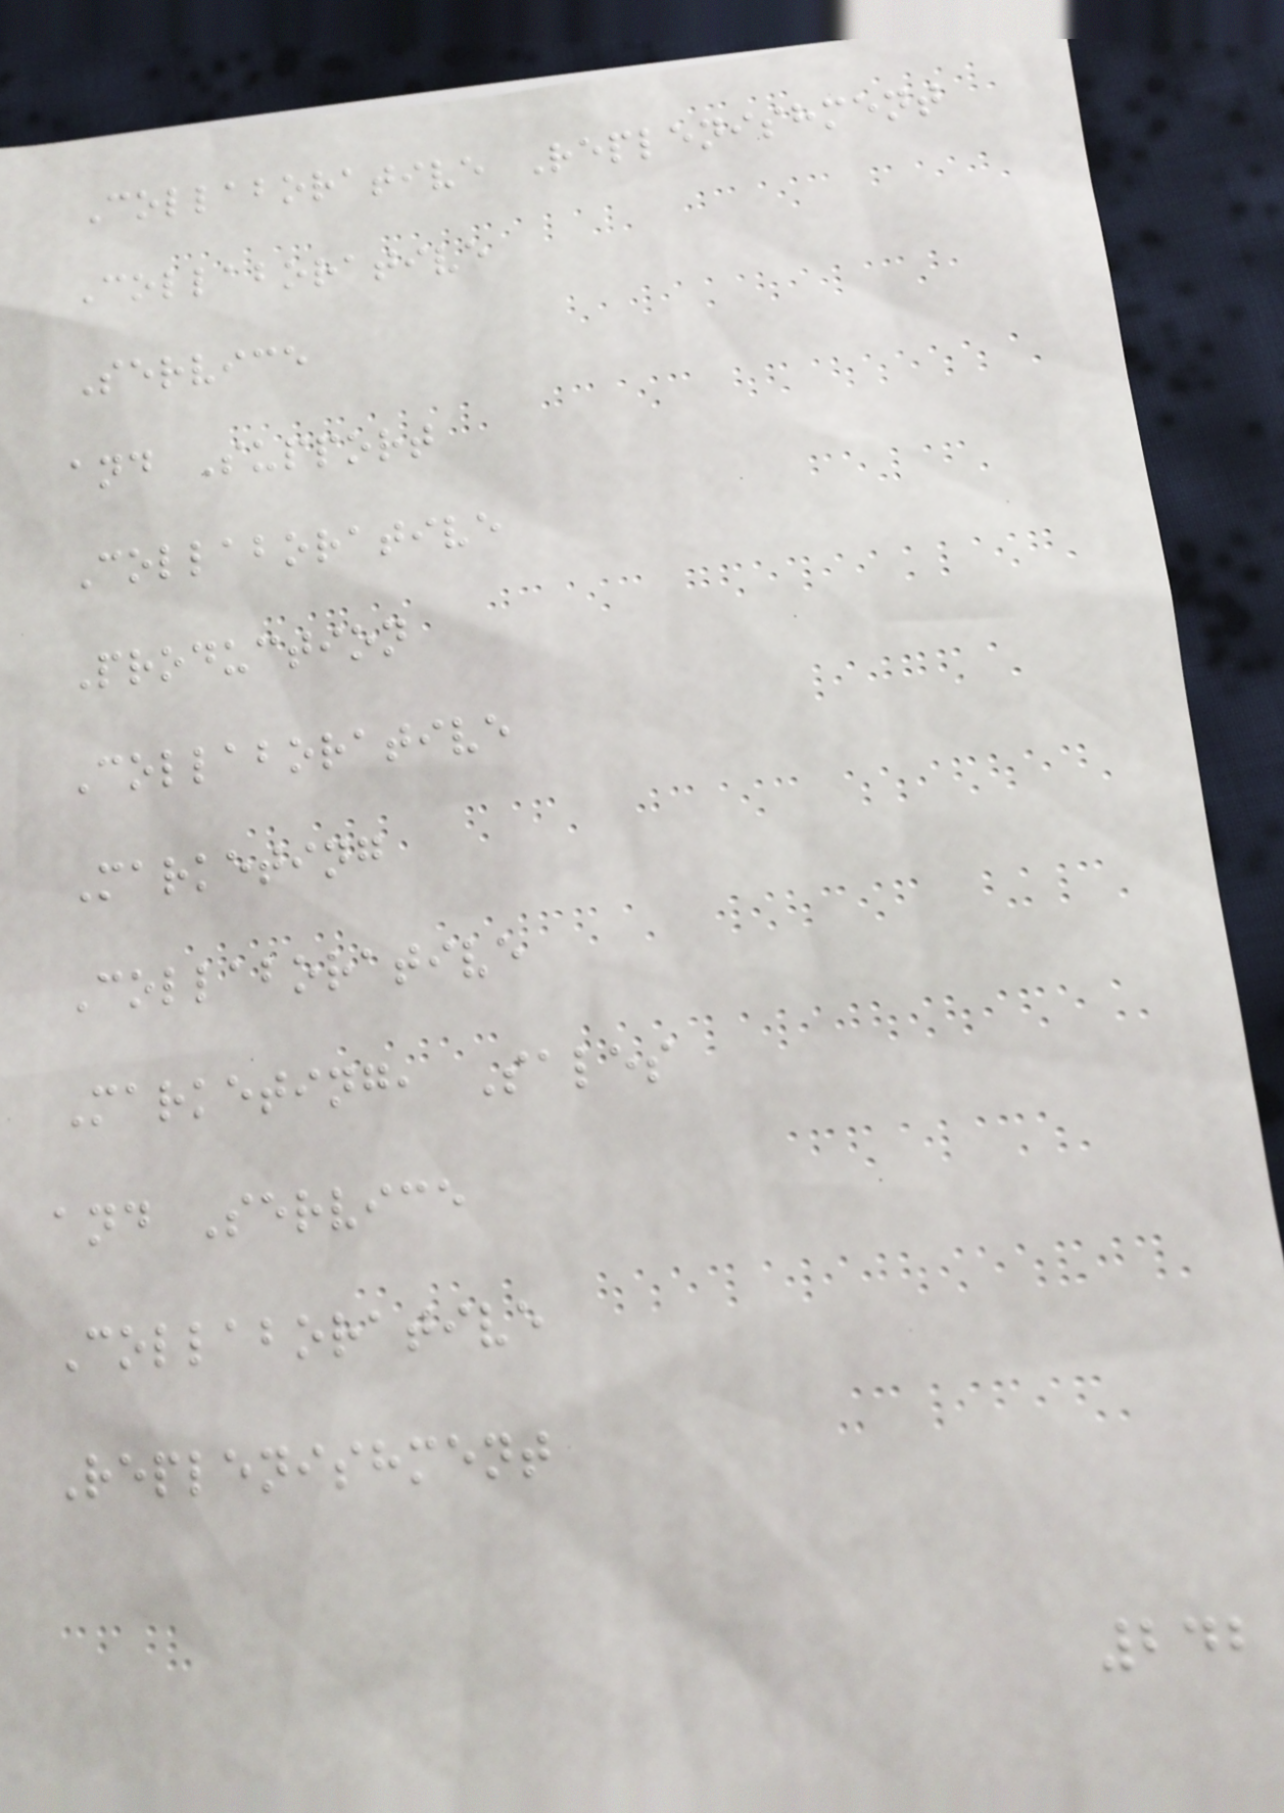Collaborative Replenishment
Collaborative
Service
and Support
Collaborative
Production
Collaborative
Marketing
Collaborative
Marketing, Sales
and Service
Collaborative
Replenishment
242
